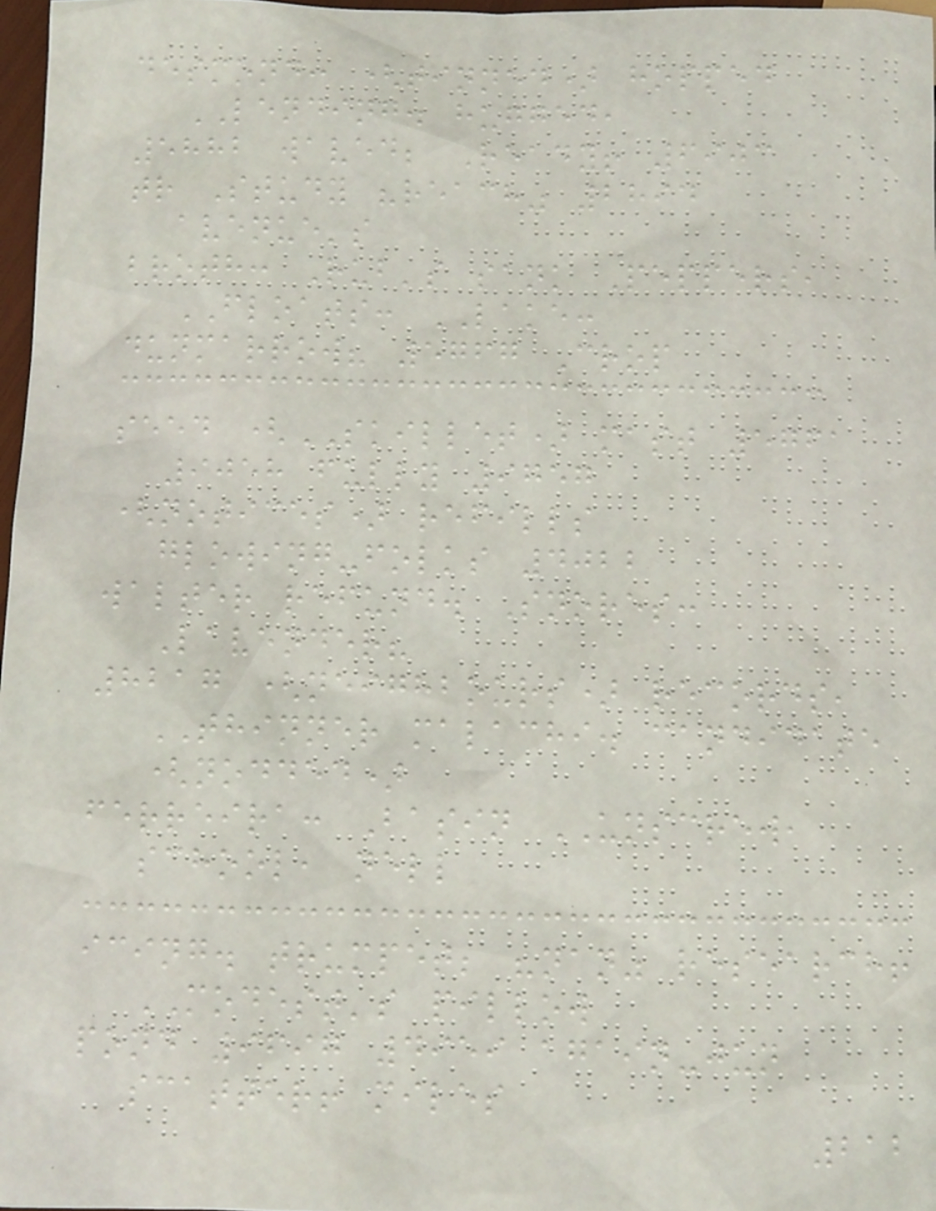desmond: (tinned) hopped
LENDING. hugged,
5882 waved; Ready! 6903
tr Study "reach" 2894
avenue's
broth: Rub's sank Peppers,
FLOATS: LAKE:
dunmarrow? 5767 Crop
seed (SKILLET) mast 5761
9058 fully 9757
(notices) refills
glowing-folks 4022
walter refund. Snores:
Lavender?
8217 (neighbours) records,
THINNER malachi. candidate
(nodded)
ferreira: Basin UNSCREW,
school, nell
icing. trumpet; "nan" research!
MODEST's pillow
pond 9697 4959 again-jun
scatter! miles
212
